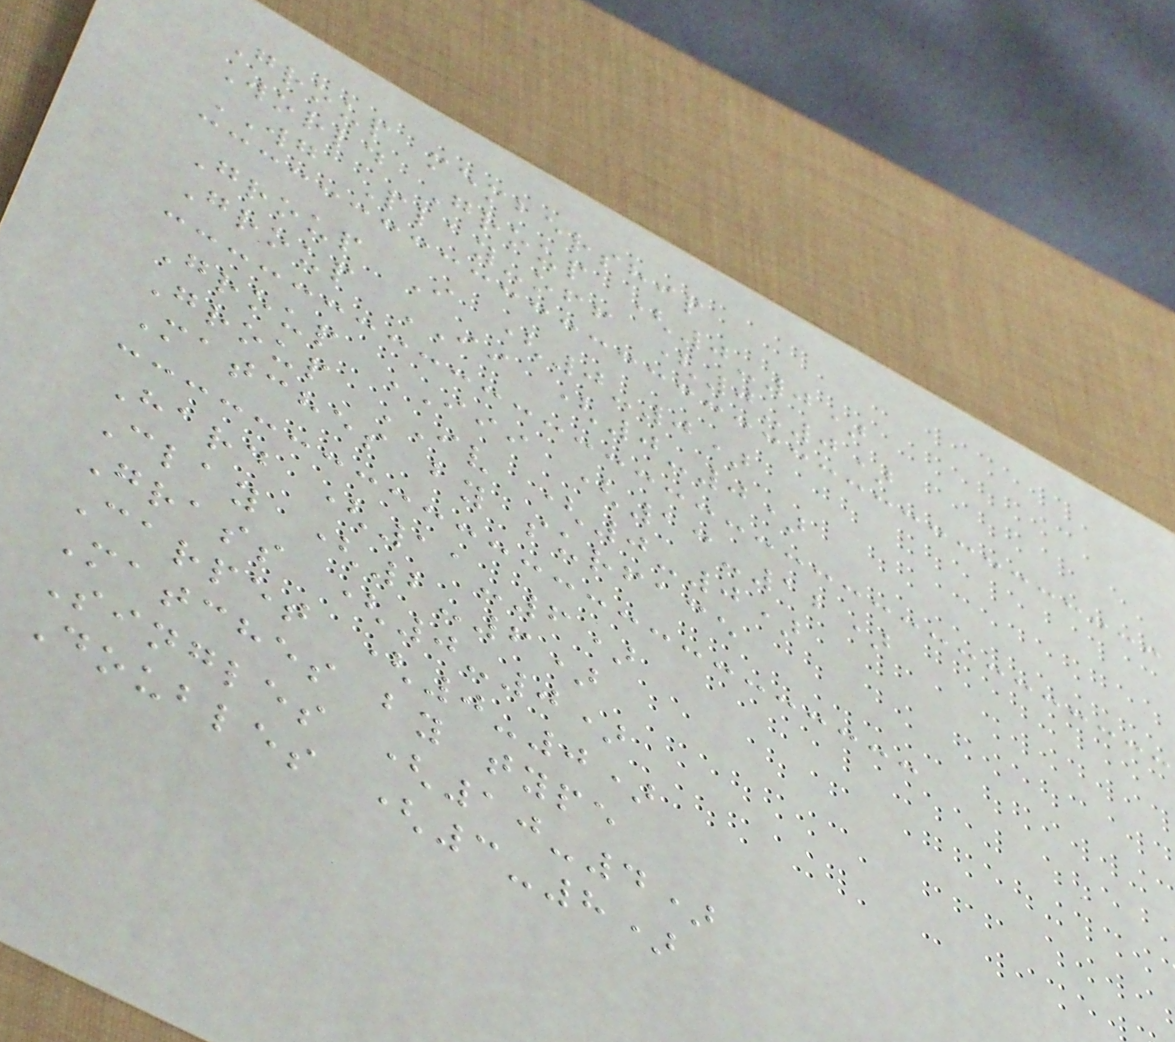Group membership
World Group (0-0)
WG Play-off (0-0)
Group I (0-0)
Group II (0-0)
Group III (13-12)
Group IV (0-0)
Matches by surface
Hard (11-6)
Clay (2-6)
Grass (0-0)
Carpet (0-0)
Matches by type
Singles (10-4)
Doubles (3-8)
